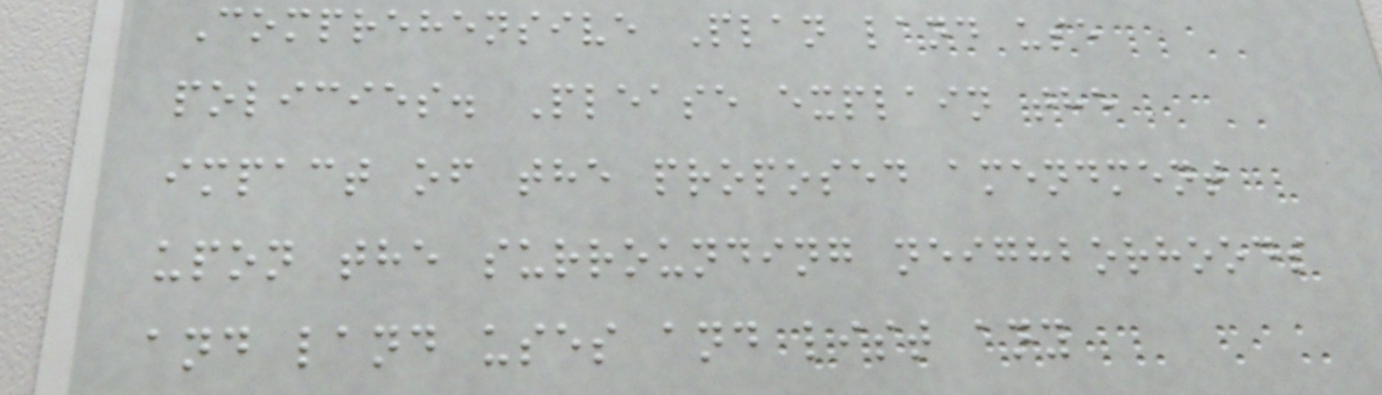Comprehensive Plan land use
policies. Please explain the
impact of the proposed amendment
upon the surrounding neighborhoods
and land uses and list any
